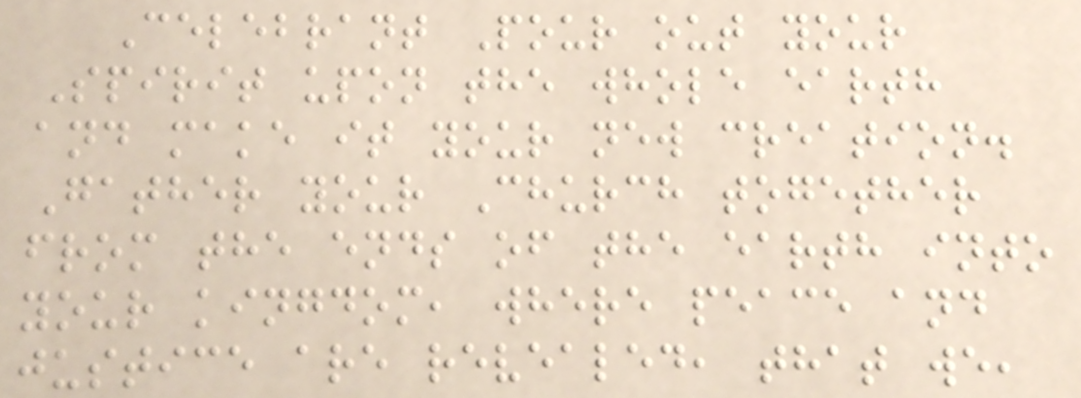Celebrant Pour out your
Spirit upon the whole earth
and make it your new creation.
Gather your Church together
from the ends of the earth into
your kingdom, where peace and
justice are revealed, that we,
